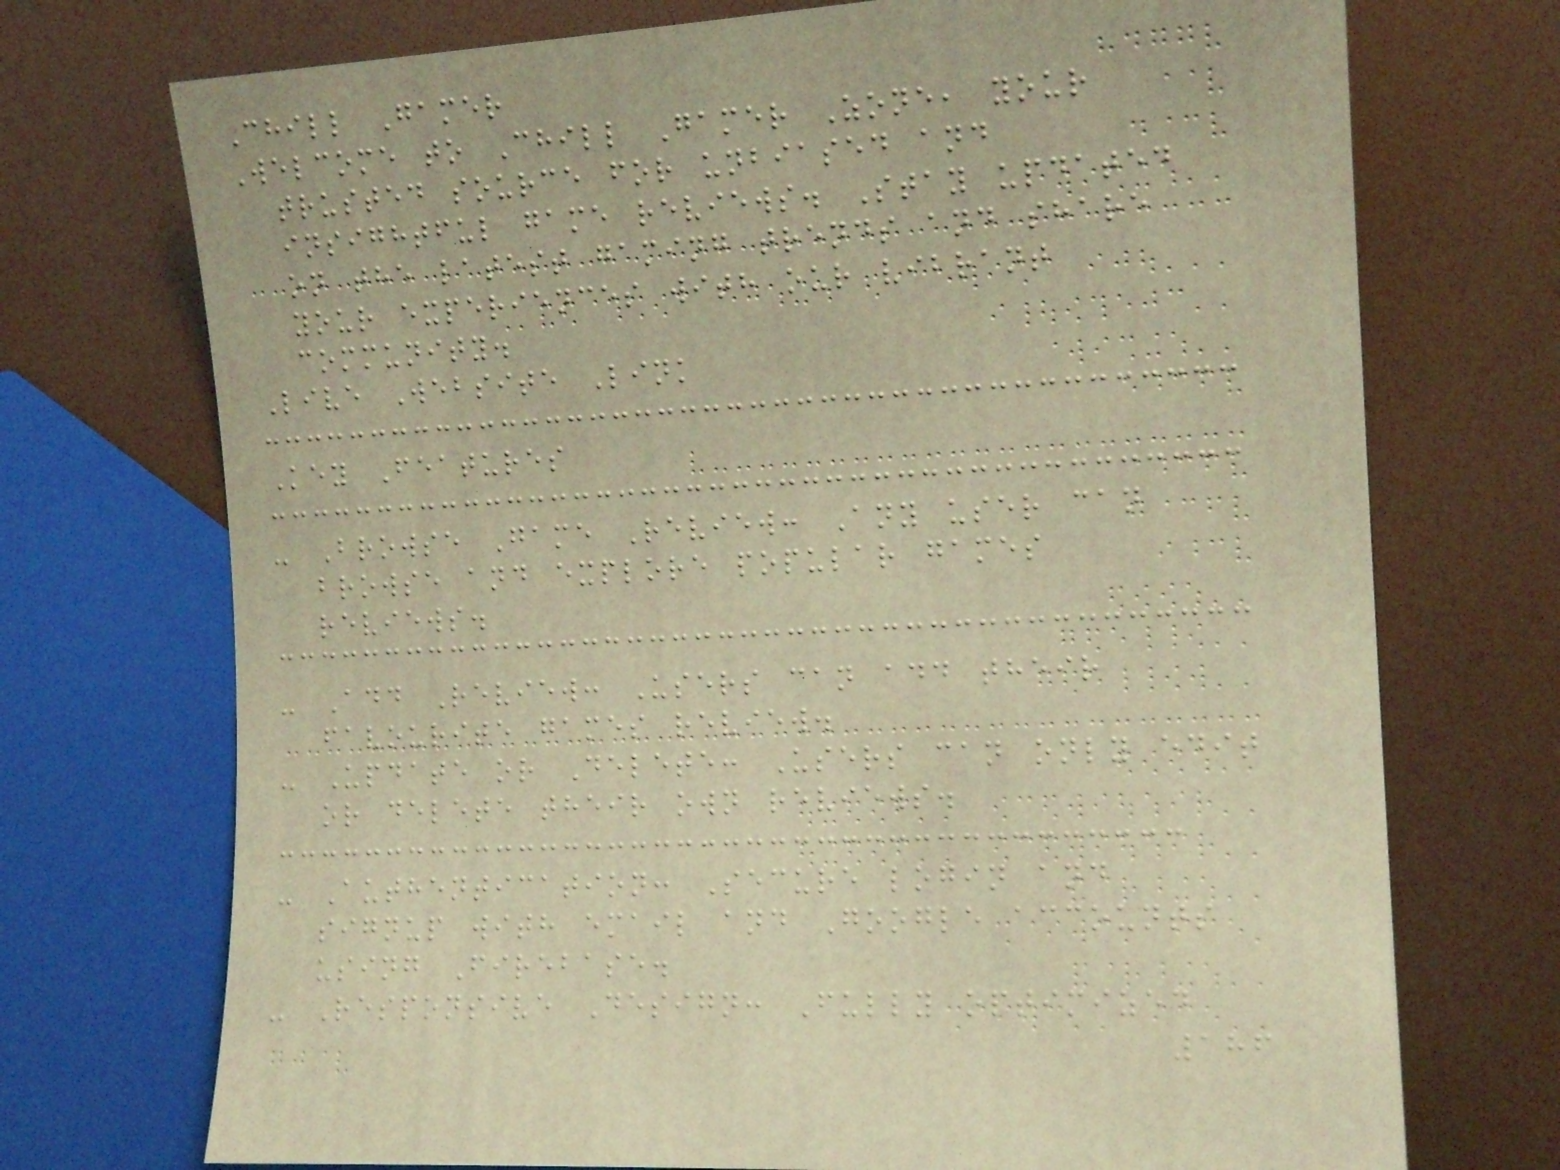Chill Gamer
Welcome to Chill Gamer Zone, your
trusted source for unbiased and
insightful game reviews. Stay updated
on the latest gaming trends and share
your experiences with our vibrant
community.
Live Website Link
Key Features
- Browse Game Review: Any user can
browse and explore popular games
reviews.
- Add Review: Users can add their
favourite games review.
- Update or Delete: Users can only edit
or delete their own reviews.
- Authentication: Secure login and
signup with email and Google accounts
using Firebase.
- Responsive Design: Fully optimized
186
